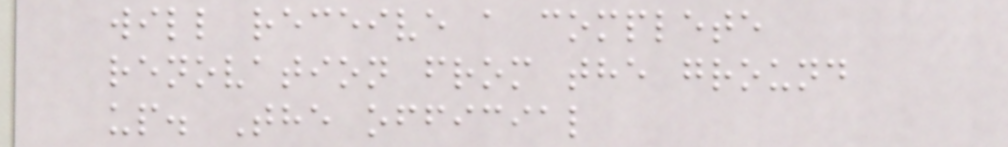will receive a complete
renovation from the ground
up. The official
